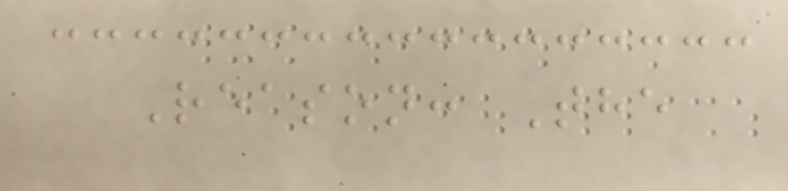Reason: The
